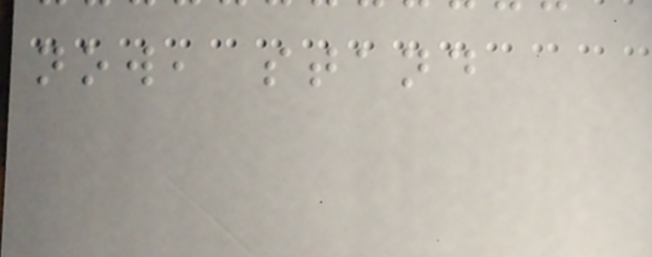now, stand
